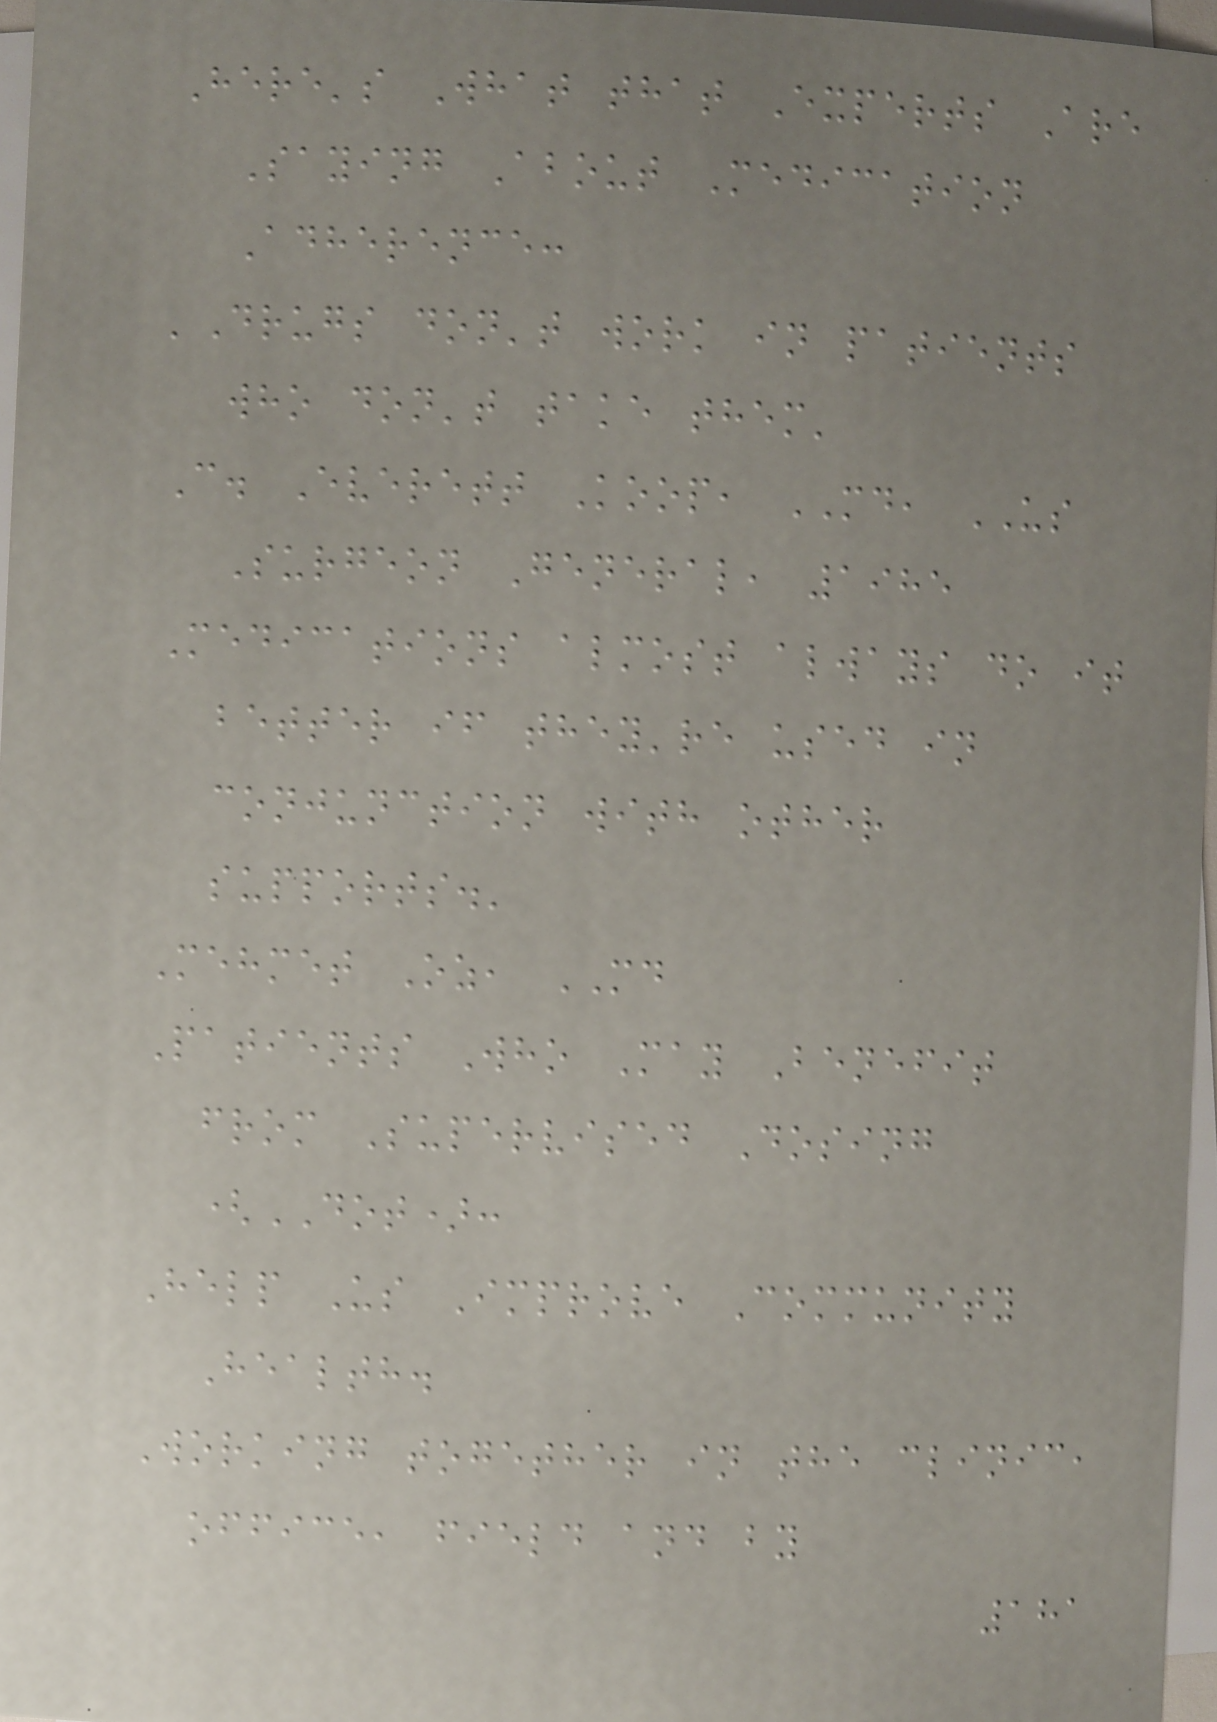Here's What that Experts Are
Saying About Medication
Adherence:
'Drugs don't work in patients
who don't take them'
C. Everett Koop, MD, US
Surgeon General, 1985
Medications almost always do it
better if they're used in
conjunction with other
supports.'
Mehmet Oz, MD
Patients Who May Benefit
from Supervised Dosing
(DOT):
Help Us Improve Community
Health.
Working together in the clinic,
office, field and by
181
